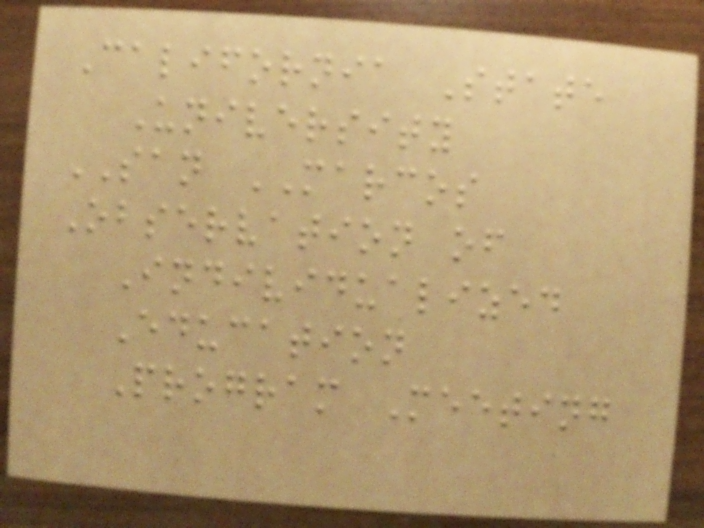California State
University
SAN MARCOS
Observation of
Individualized
Education
Program Meeting
